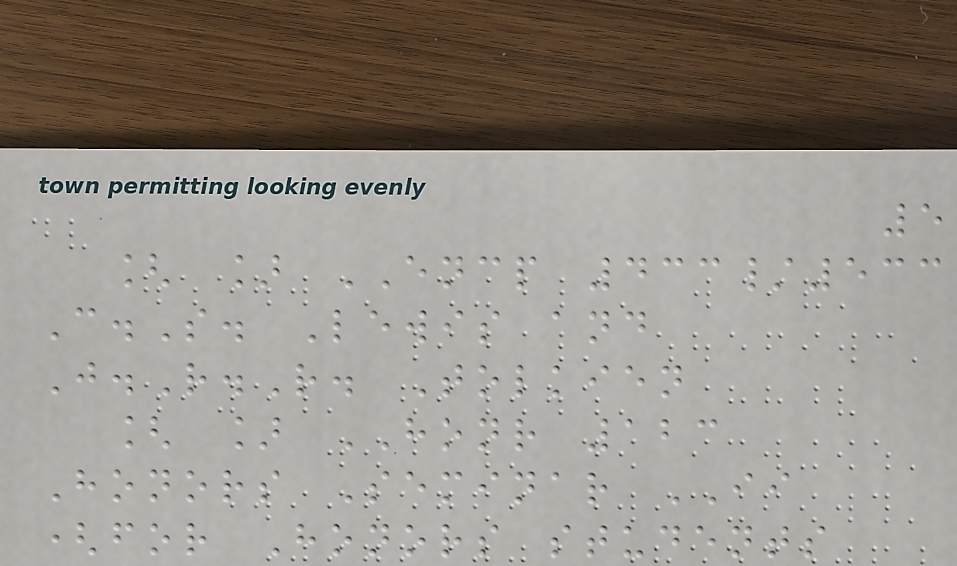5
[ ] ENCP 433/533
C.S. Lewis and
J.R.R. Tolkien
[ ] HONR 123
Honors Seminar II
(for Honors students
